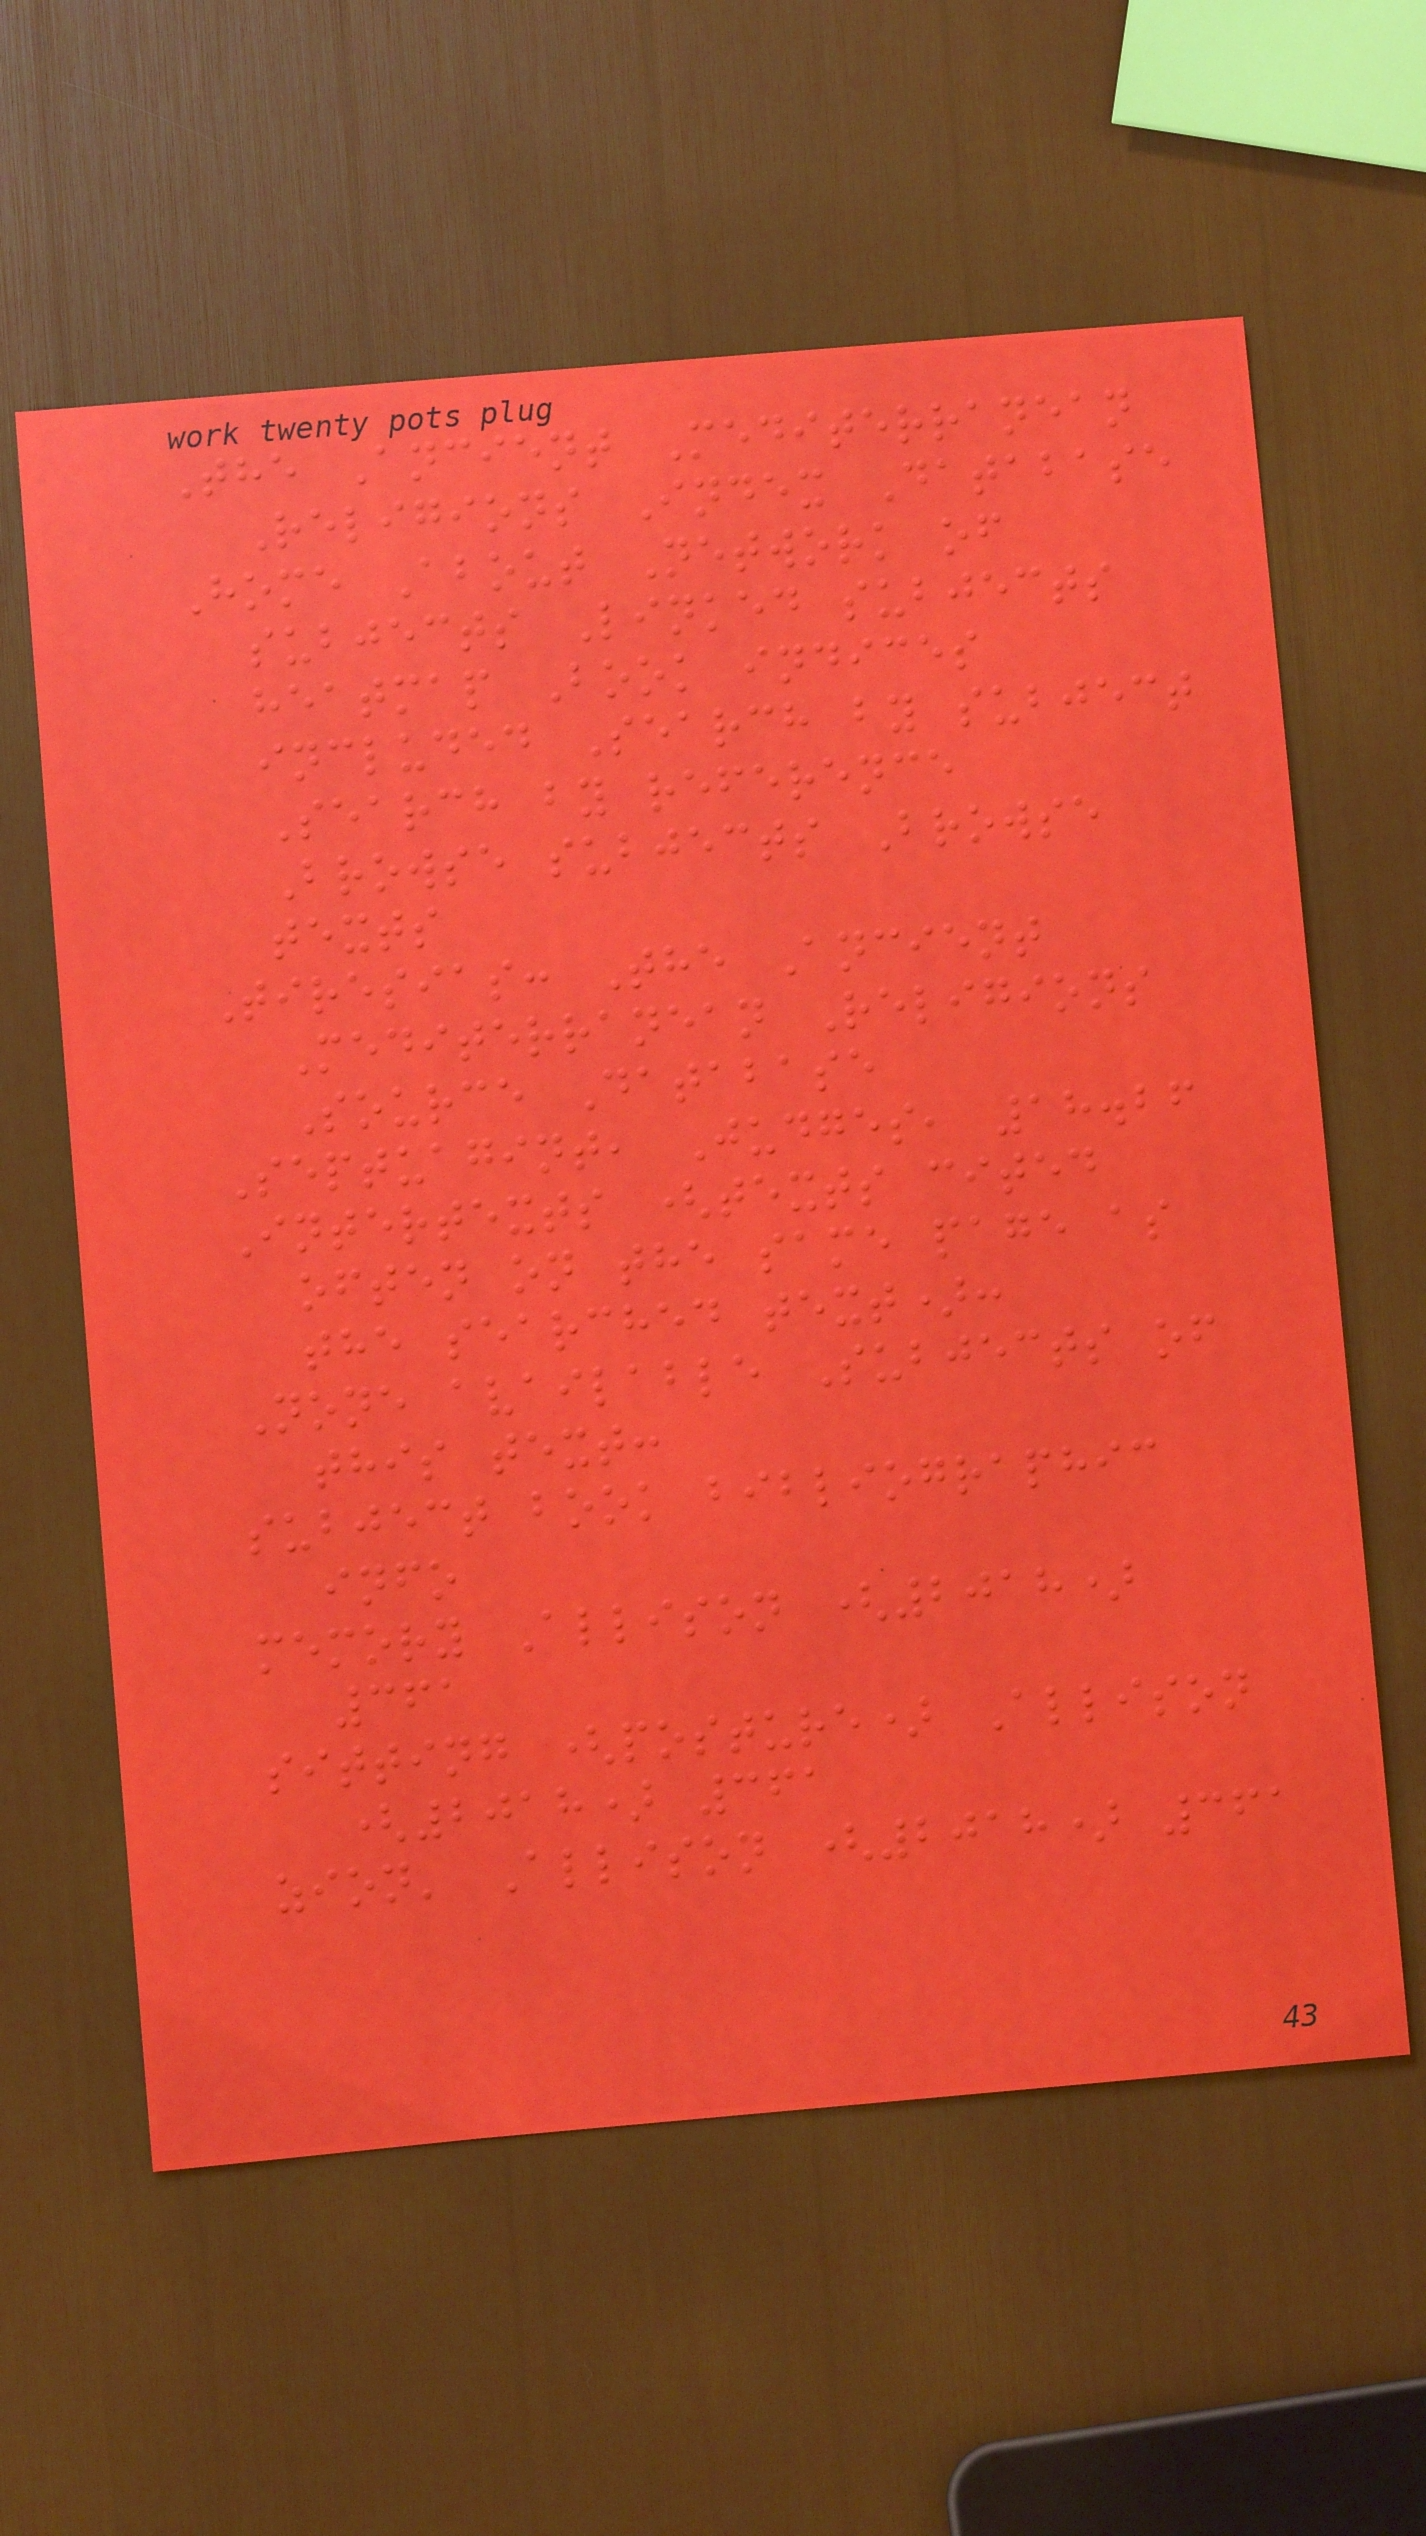The Ancient Mediterranean
Religions Index Database
Home About Network of
subjects Linked subjects
heatmap Book indices
included Search by subject
Search by reference
Browse subjects Browse
texts
Tiresias: The Ancient
Mediterranean Religions
Source Database
Septuagint, Judges, 18.26
Intertexts (texts cited
often on the same page as
the searched text):
None available Subjects of
this text:
subject book bibliographic
info
memory Allison (2018)
361
sitting (posture) Allison
(2018) 361
zion' Allison (2018) 361
